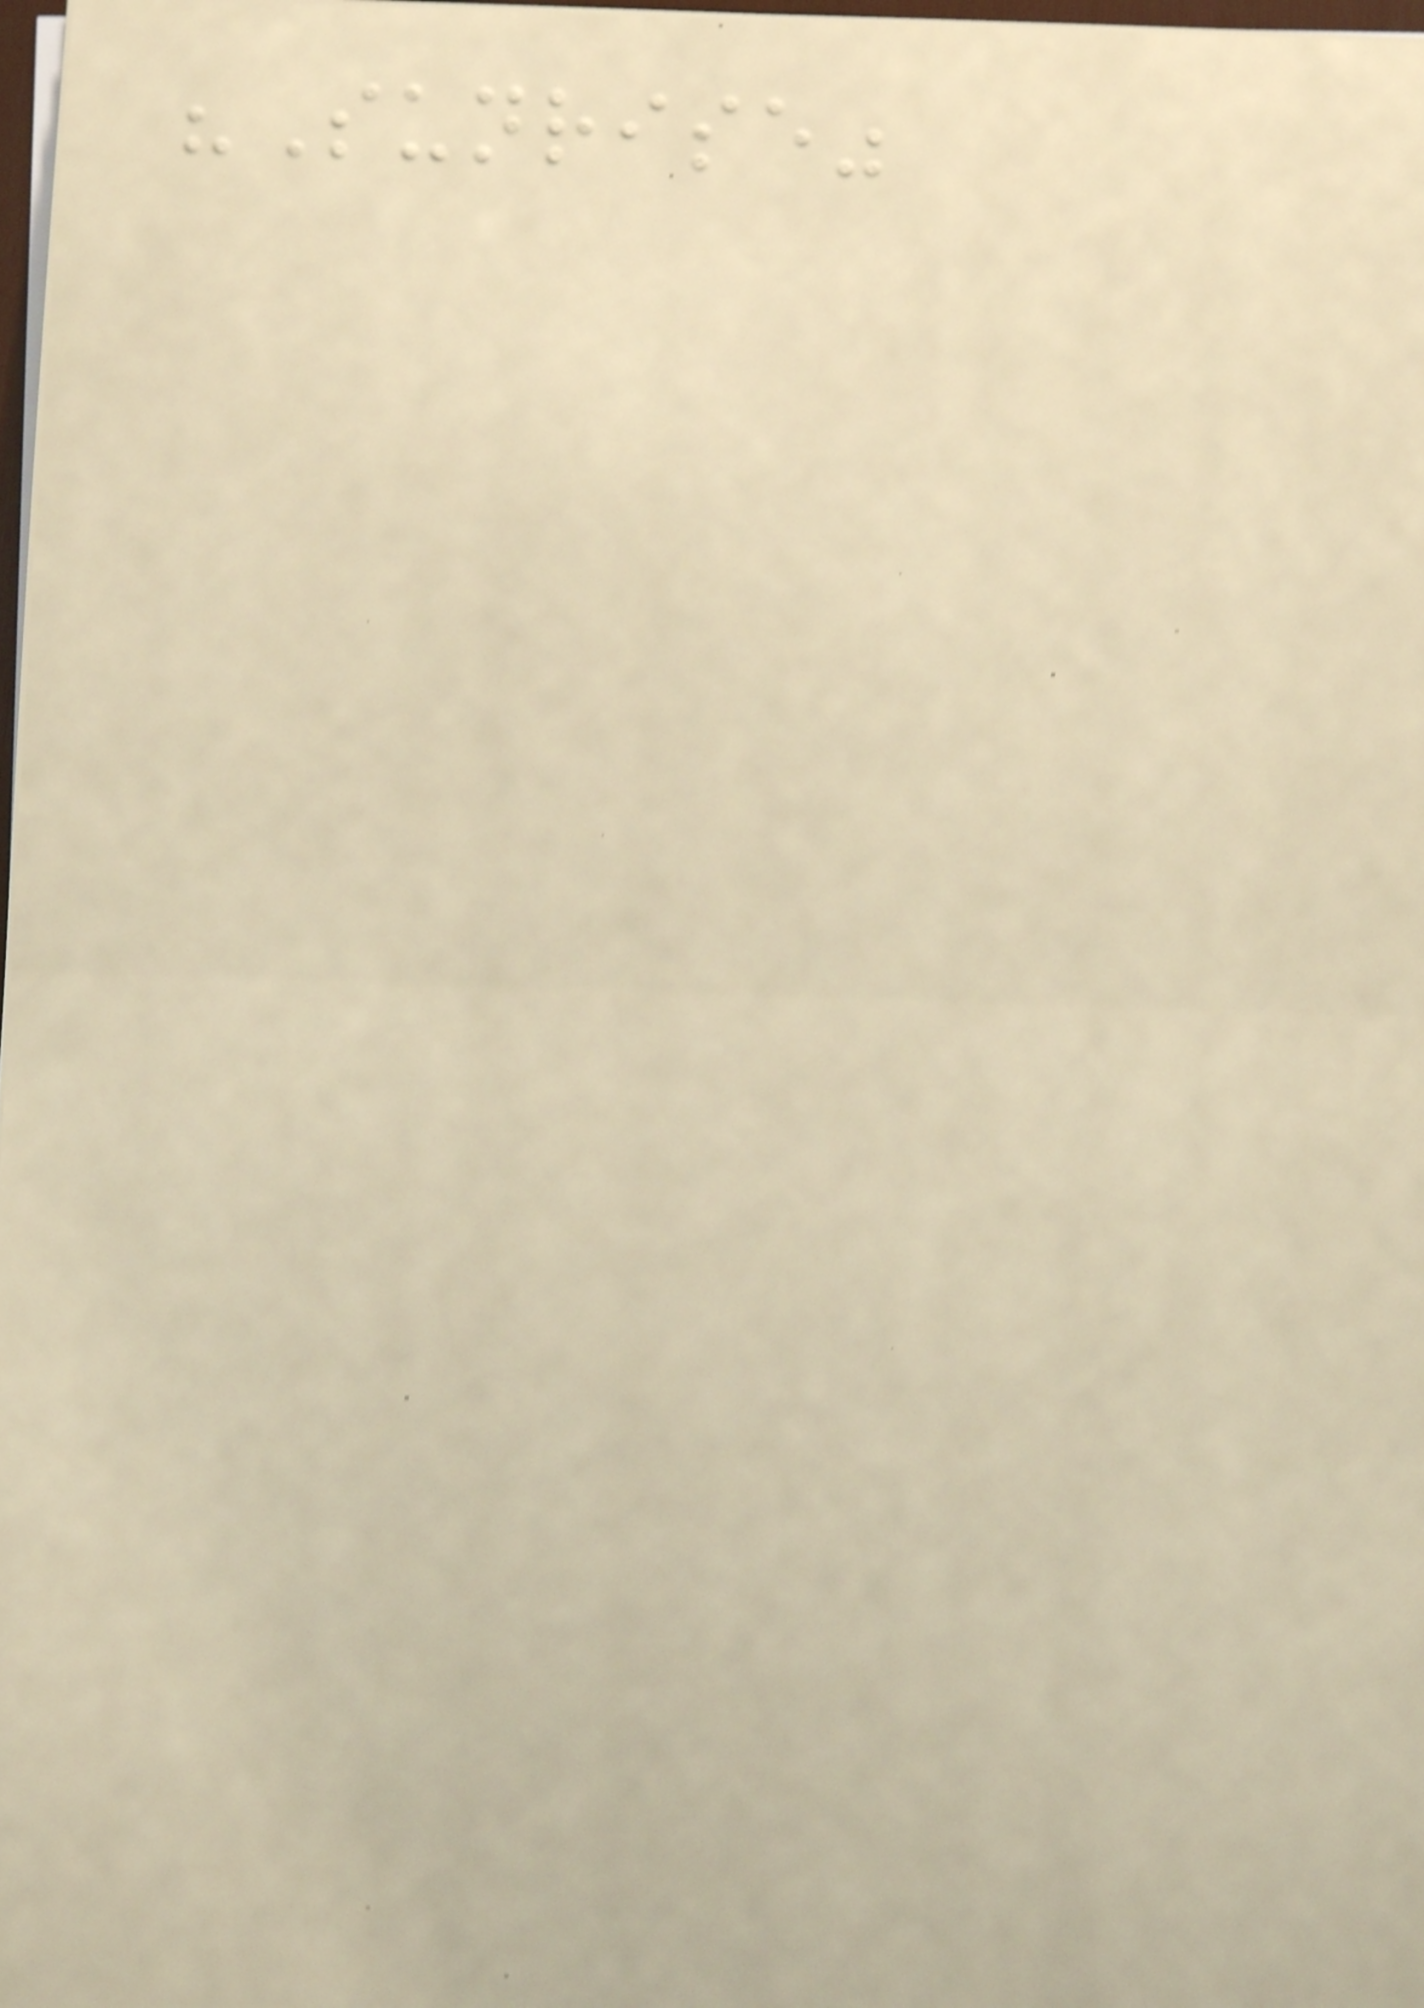"Sunrise"
